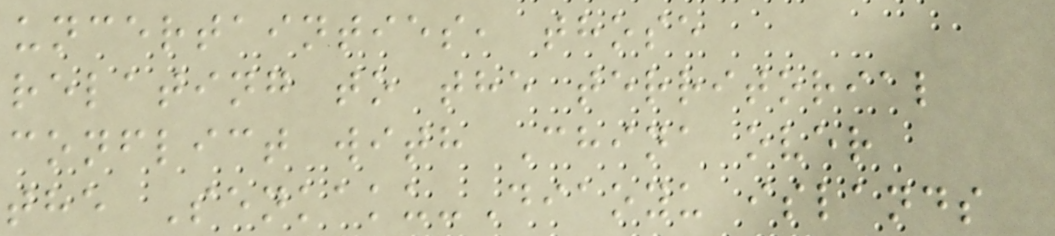uncertainties, those
relating to the territorial
conflict with China over
the Senkaku-Diaoyu islands
